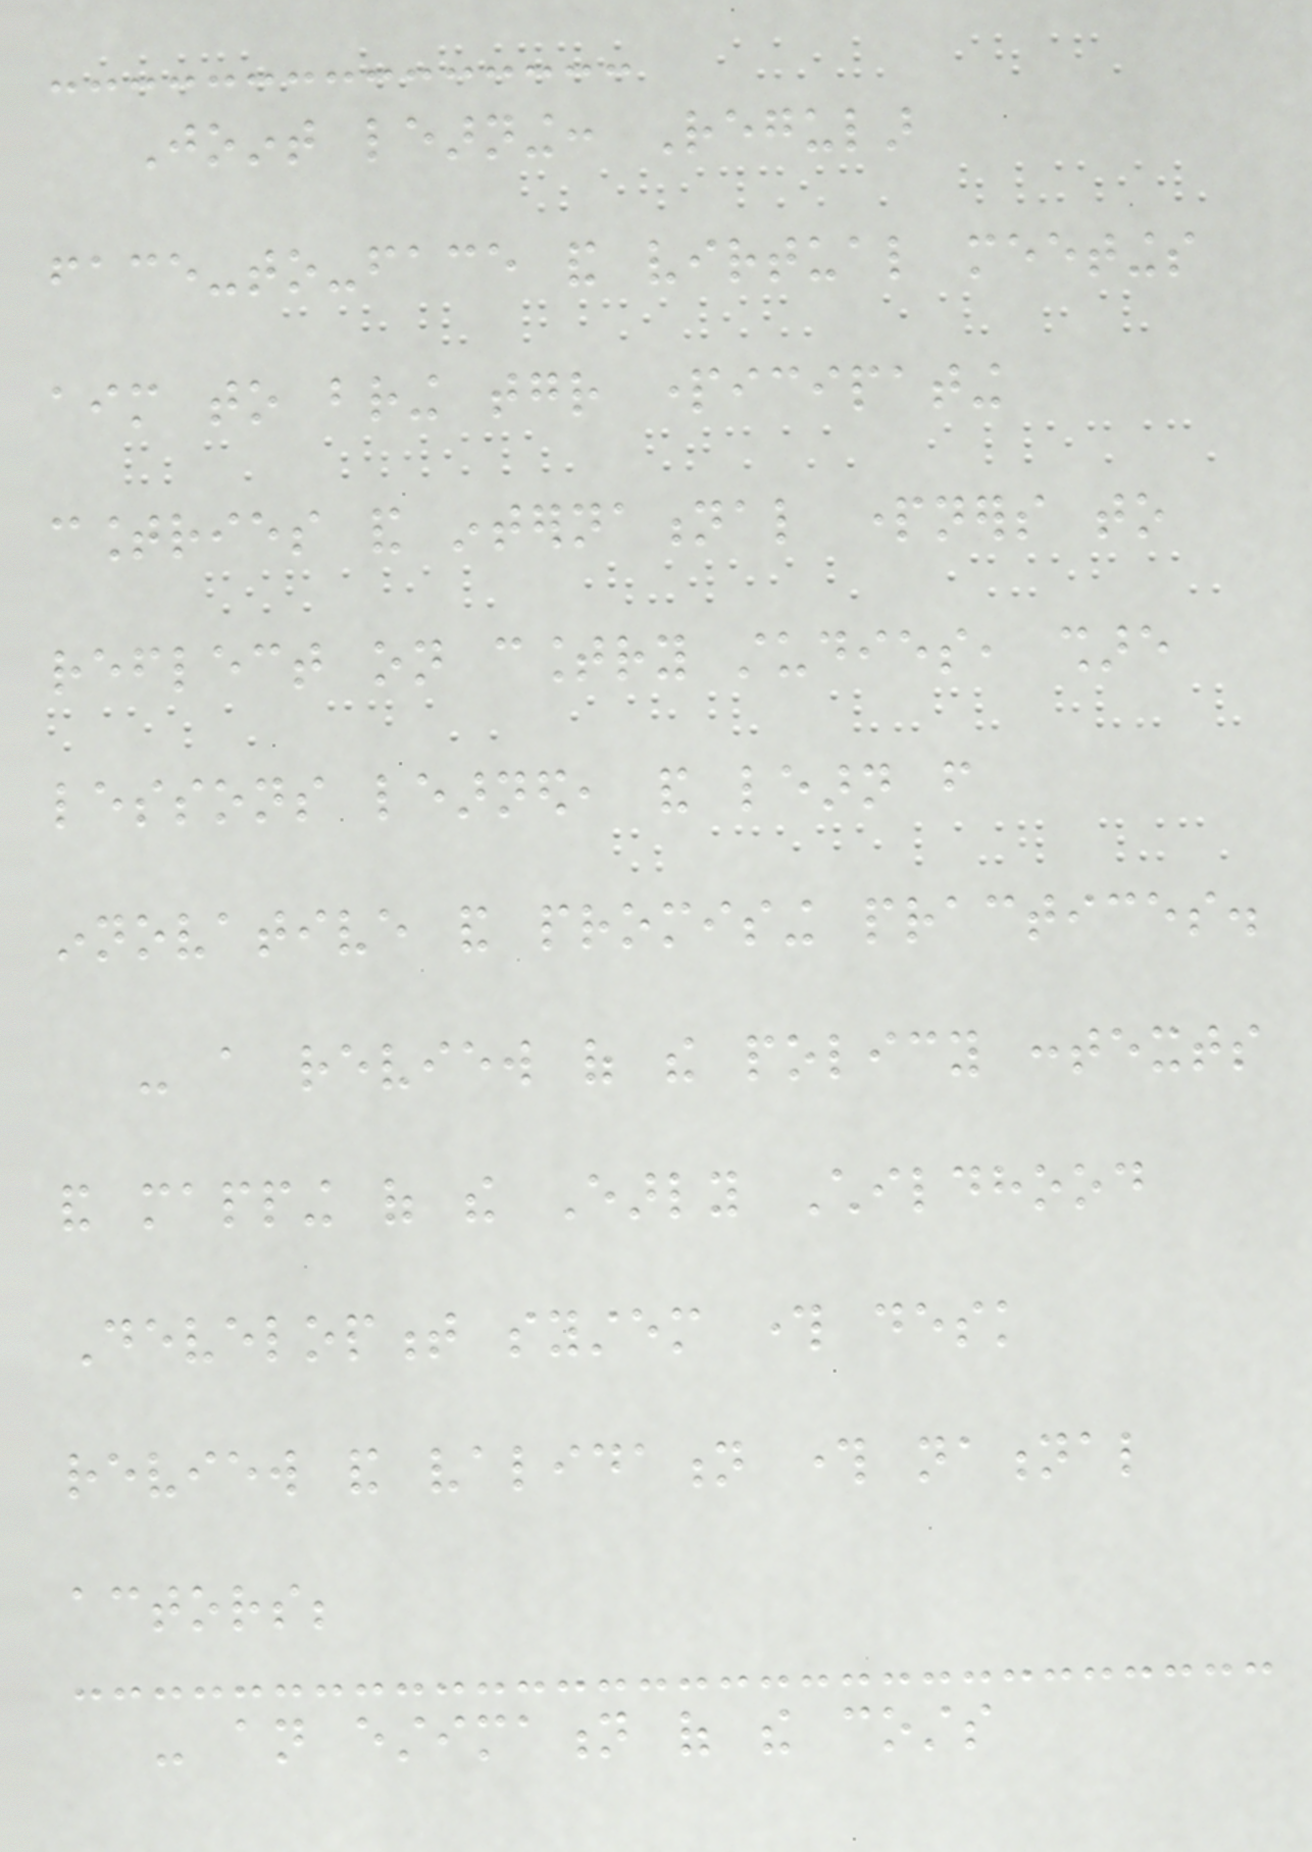Joint learning: Regular
face-to-face and virtual meetings
aim to bring together participating
countries and international partners to
reflect on country studies, share
lessons learned, and learn from
innovative and promising practices.
- a review of the policy contexts
and mapping of the Early Childhood
Development system through desk
review and validation through national
actors;
- an estimation of the costs
